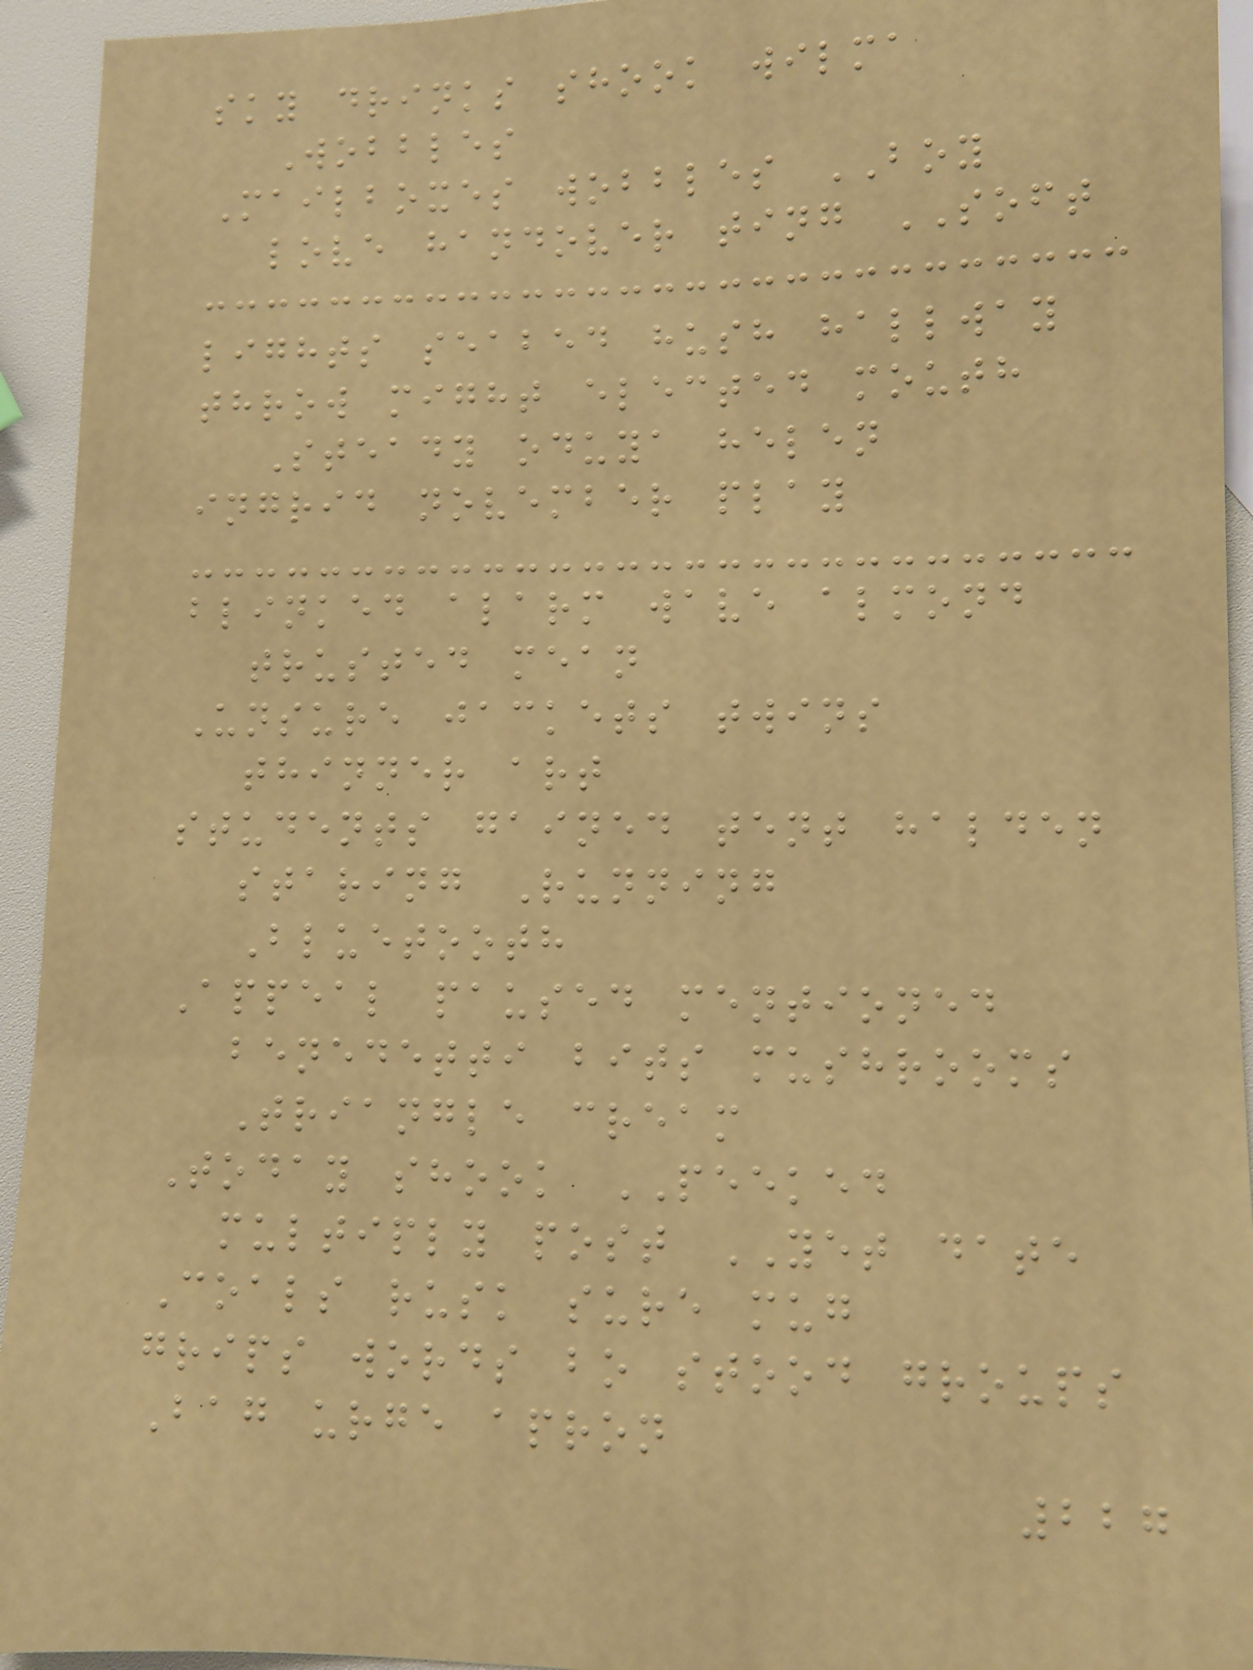sky drinks shook wilma
Wobbles
Mailboxes wobbles BOY
love handover ting SOFT
lights seabed hush hallway
throw might elected mouth
Steady oduya helen
ingrid november play
blinked alarm wave almond
trusted mean
Unsure jackets twins
thinner art
students gained tent halden
staring Running
Bluetooth
Appeal paused mentioned
benedetti bits mushrooms
Triangle cream
Today shook PEEKED
multiply post YET date
Coals rusk sure mug
grips words bo stood groups
Bag urge apron
227
